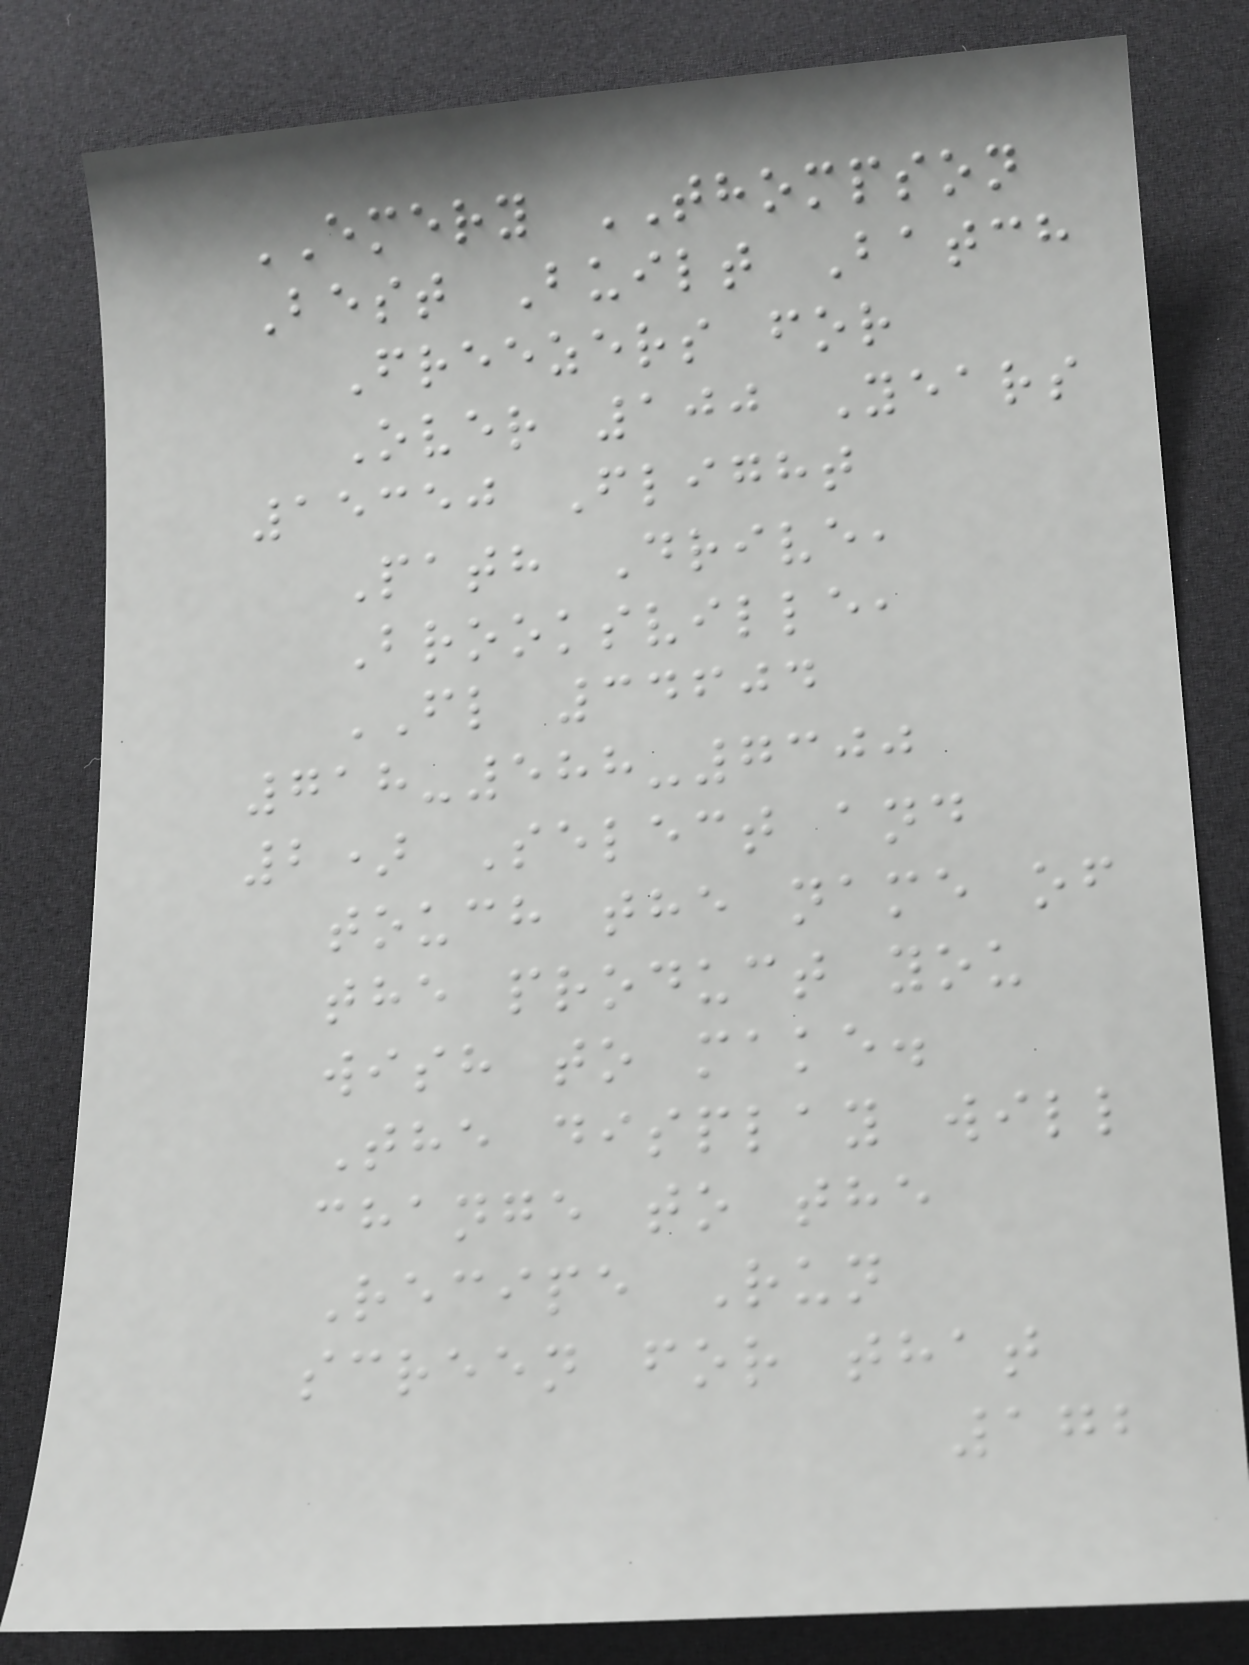EMERY THOMPSON
Best Built Batch
Freezers for
Over 100 Years
15350 Flight
Path Drive,
Brooksville,
FL 34604
718-588-7300
2) Select and
touch the name of
the product you
wish to make.
The display will
change to the
Recipe Run
screen for that
172
